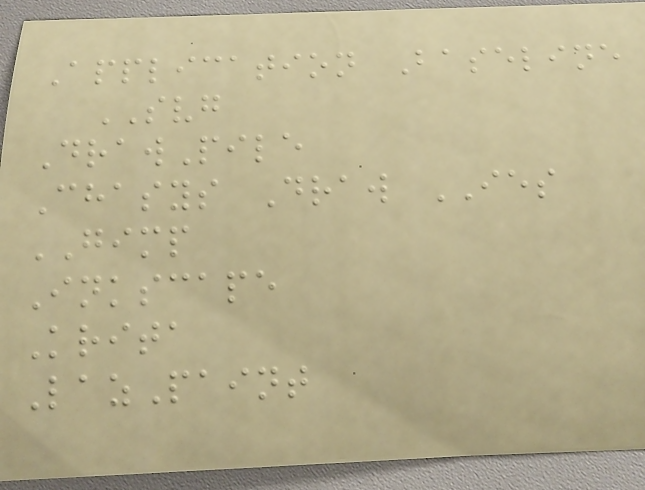Application Baseline
SVG
DrawPile
Chasys Draw IES
GIMP
Inkscape
Krita
LazPaint
